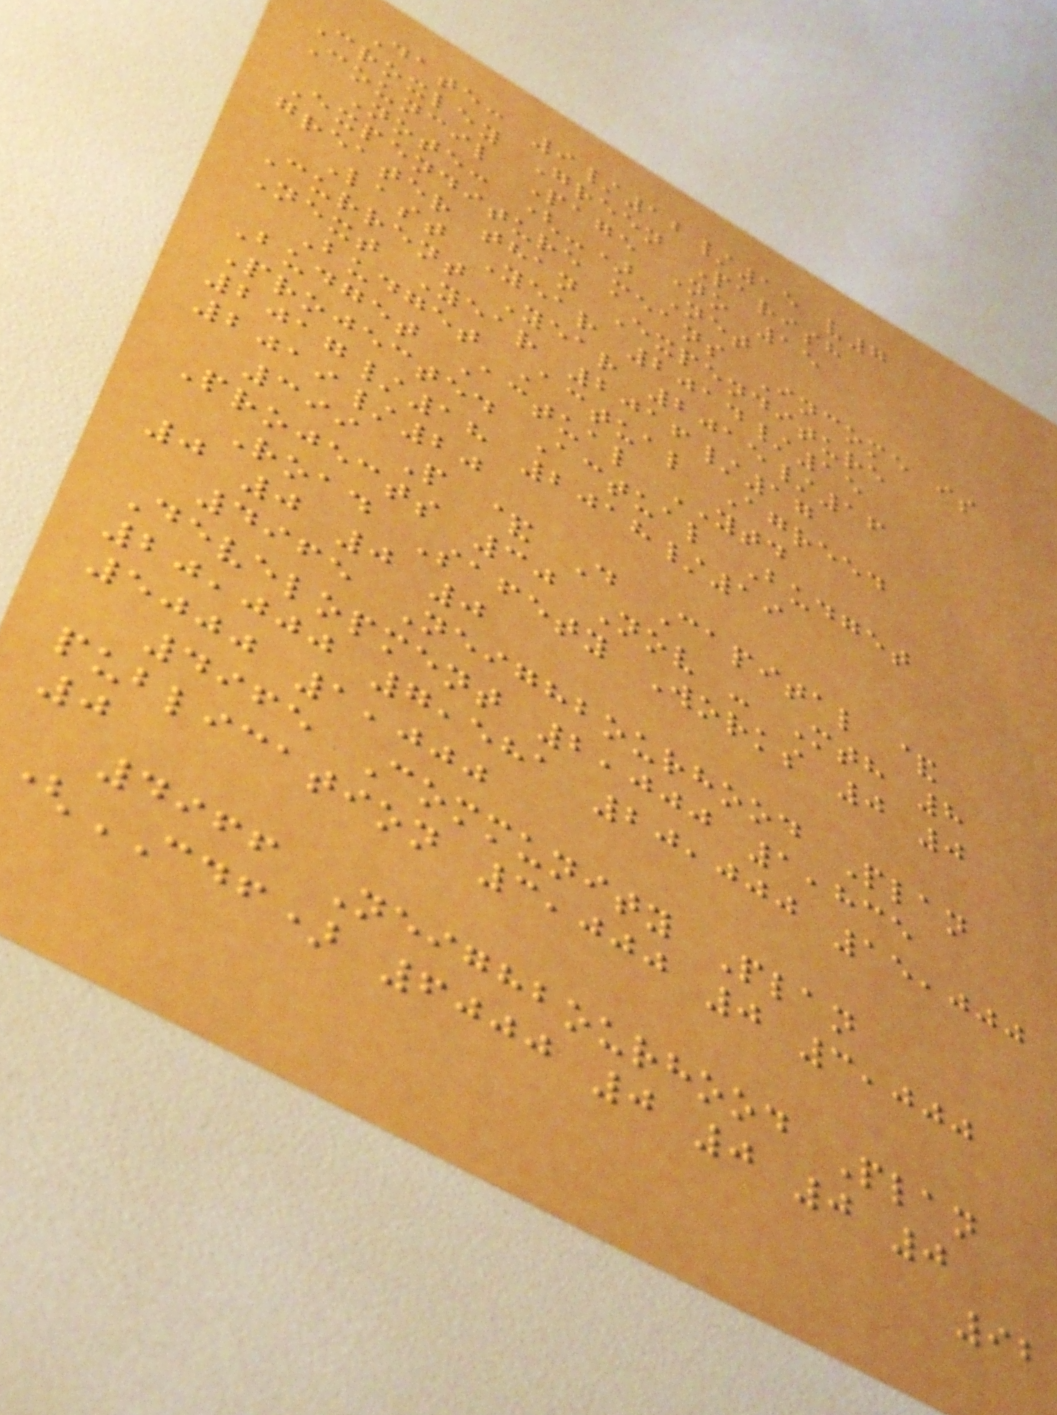Date: 9/12/15 v7
Croxley Green Parish
Council Page No 15
Note: (-) Net
Expenditure means Income is
greater than Expenditure
Last Year 2014/15
Current Year 2015/16
Next Year 2016/17
Budget Actual Agreed
Budget Actual YTD
Projected Actual Budget
2017/18 2018/19
2019/20
399 P & D Capital &
Projects 30 Nov - Mth 8
Road Safety Works 0 0
0 0 0 0
4965 Neighbourhood Plan
Development 2,000 1,835
20,000 7,581 20,000 15,000
5000 1,000
4965 Community Plan
publication 3,000 0 3,000
0
4966 Neighbourhood Plan
(CDF) 6000 0 0 0 0
92
